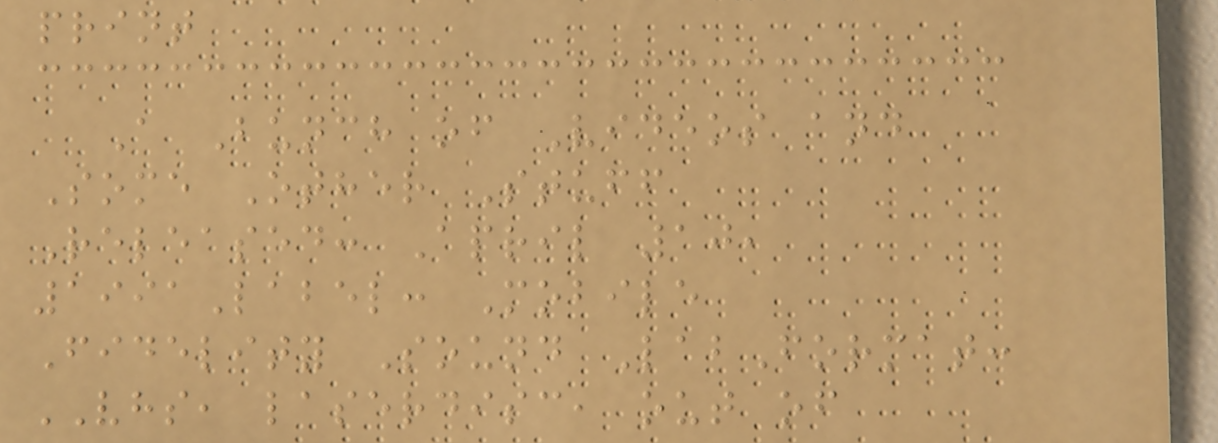print
A Bunch of Videos and
Some Other Stuff
Released: April 10,
1991Label: Mobile
Fidelity Sound LabFormat:
VHS, laserdisc, out of
